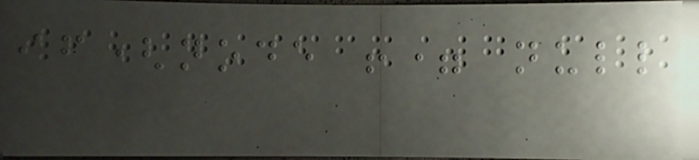if(node != null
